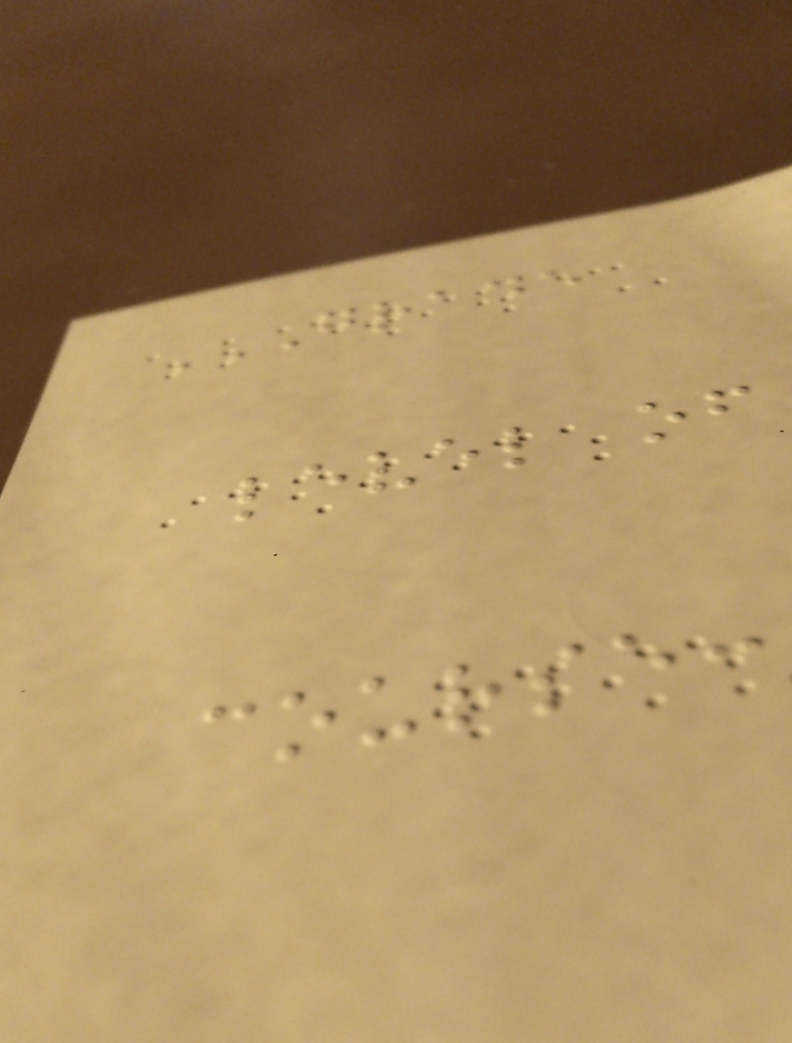GRADE
LEVEL OF
COURSE:
